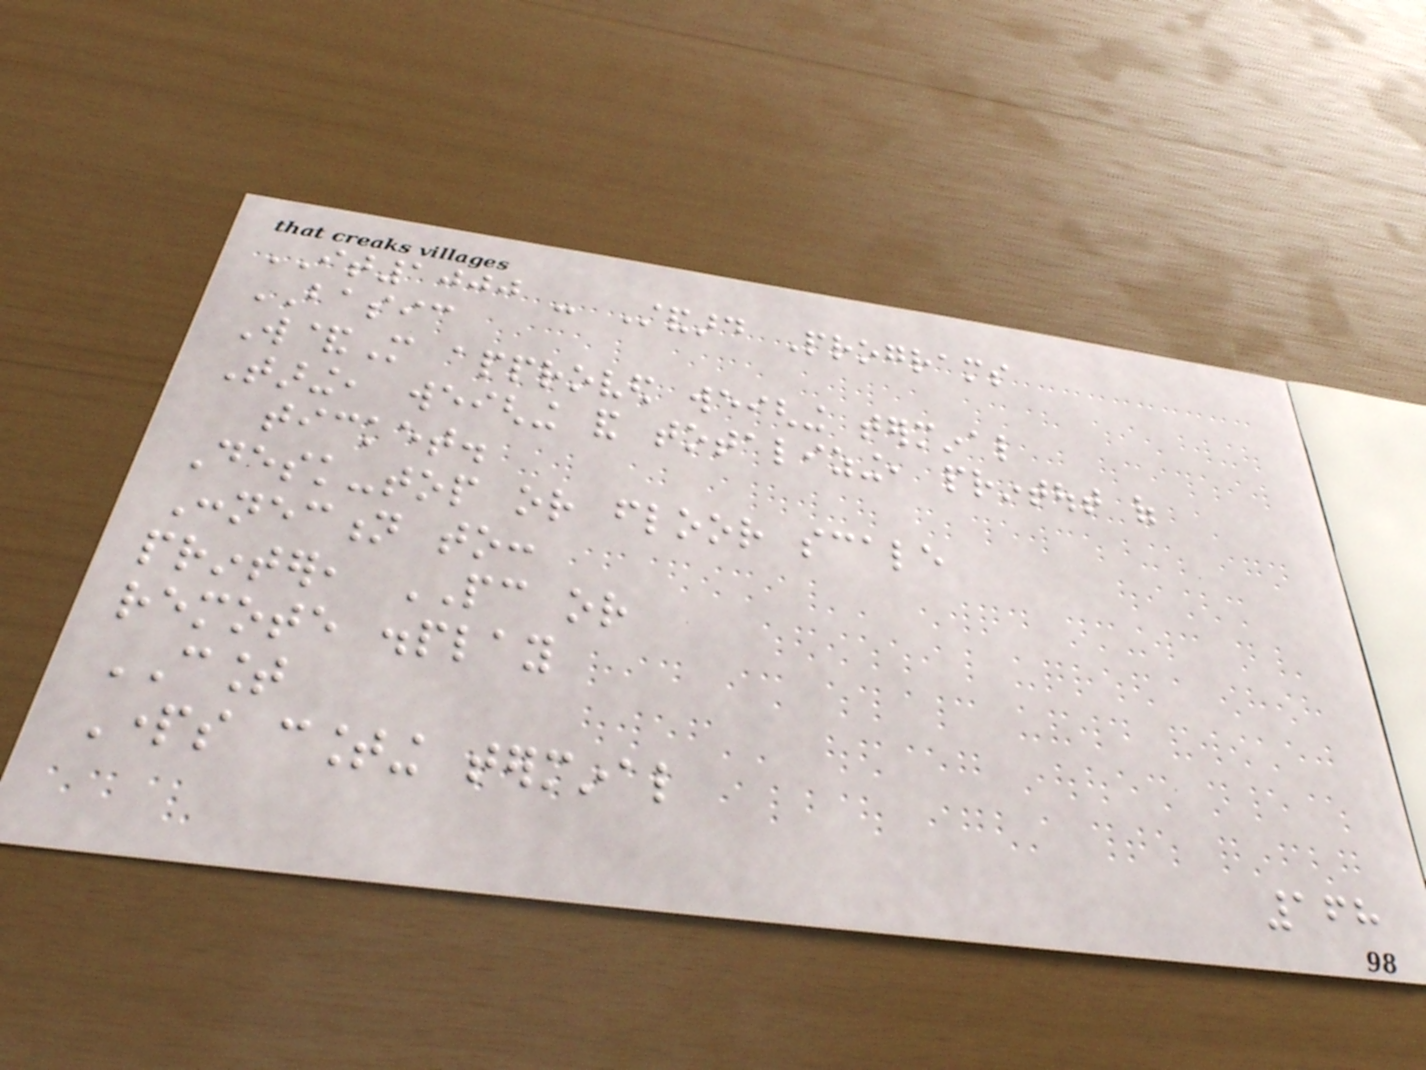IT1000 - Standard Programs
BASIC
W&M approved weighing terminal
Taring, weighing and totalizing, printout of
ticket.
Desk-top or floor scale
Connection to:
printer, PC or
remote display
COUNT
Parts counting terminal
168
